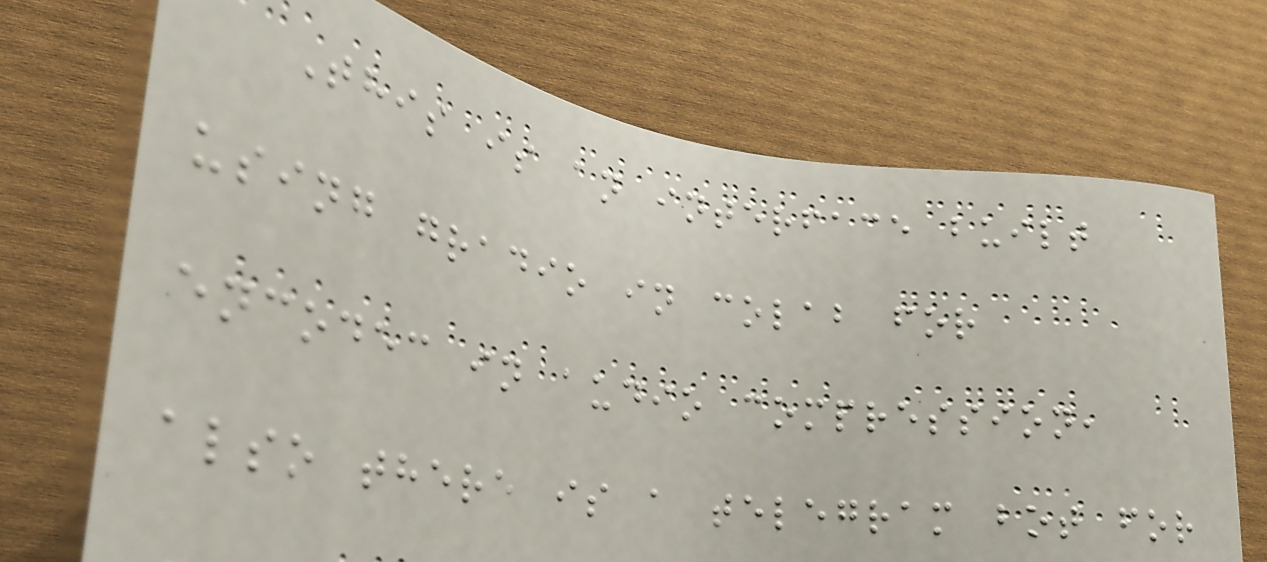This is an interface built
using gradio in colab for
encodec in audio compression,
also there is a telegram bot for
